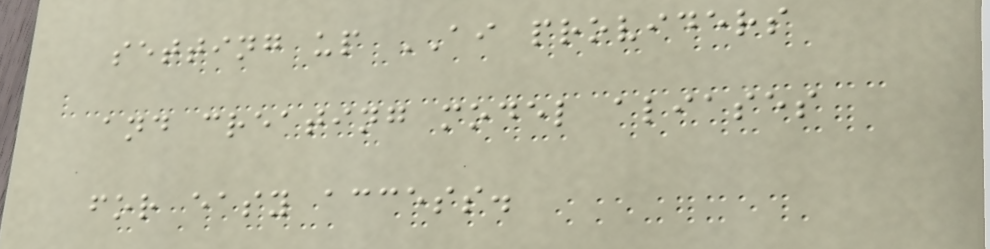setting up AI providers
and creating model aliases
for easy access.
